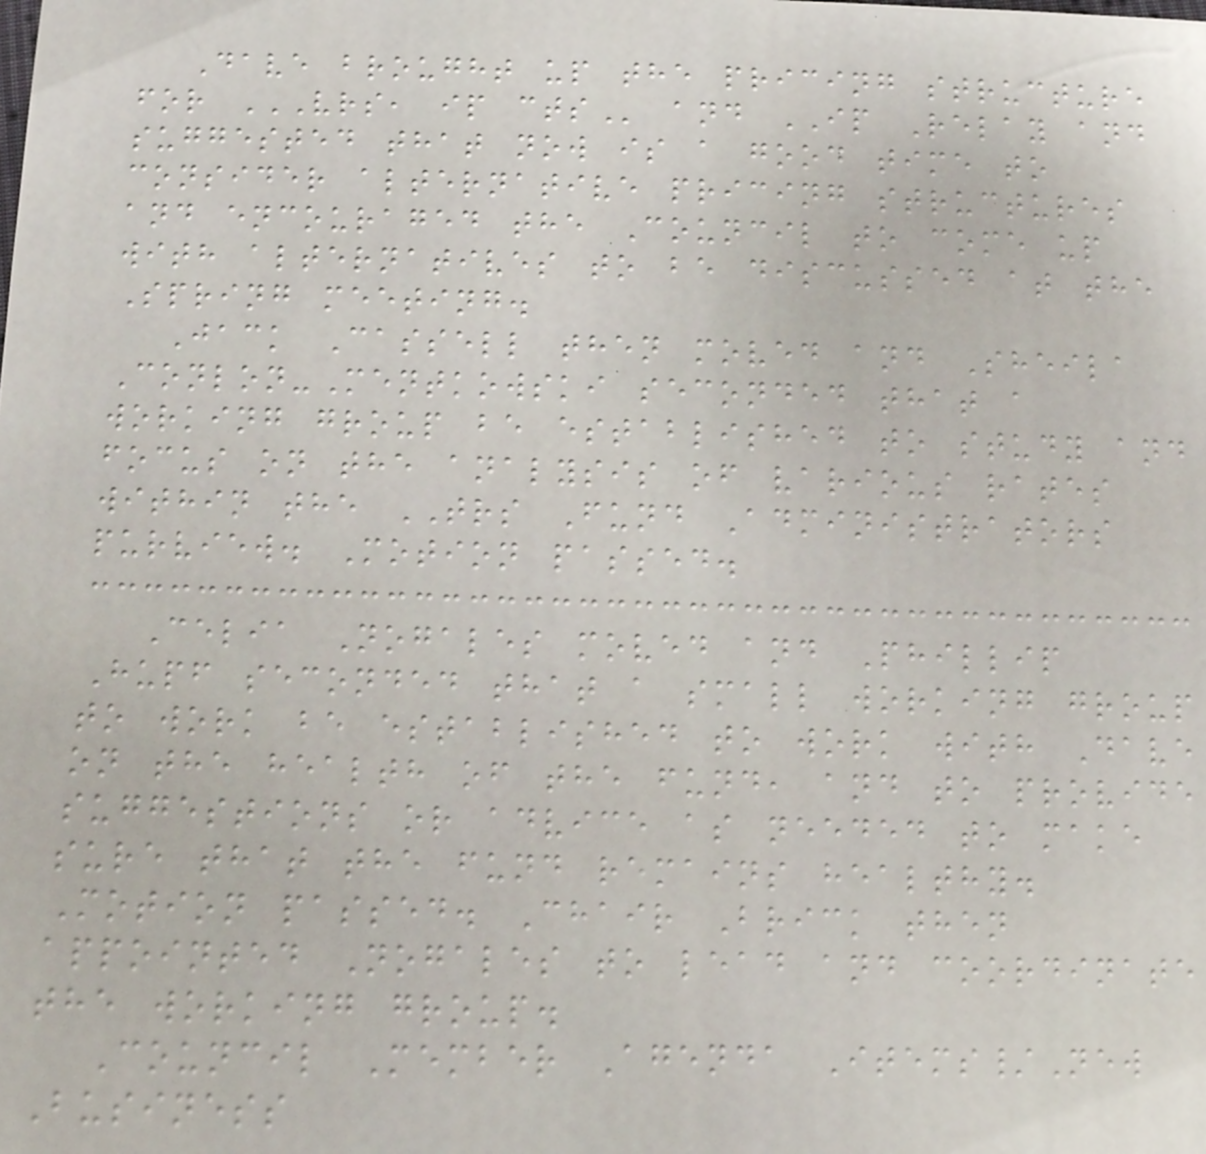Dave brought up the pricing structure
for VRS, IP CTS and IP Relay and
suggested that now is a good time to
consider alternative pricing structures
and encouraged the Council to come up
with alternatives to be discussed at the
Spring meeting.
Jack Cassell then moved and Sheila
Conlon-Mentkowski seconded that a
working group be established to study and
focus on the analysis of various rates
within the TRS Fund Administrators
purview. Motion passed.
Celia Nogales moved and Phillip
Hupf seconded that a small working group
to work be established to work with Dave
on the health of the fund, and to provide
suggestions or advice as needed to make
sure that the fund remains healthy.
Motion passed. Chair Brick then
appointed Nogales to lead and coordinate
the working group.
Council Member Agenda Items/New
Business
